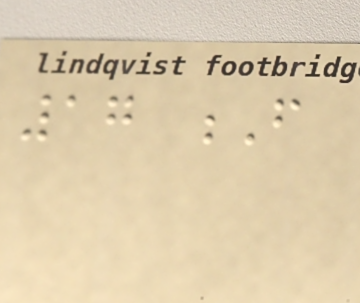17 F
